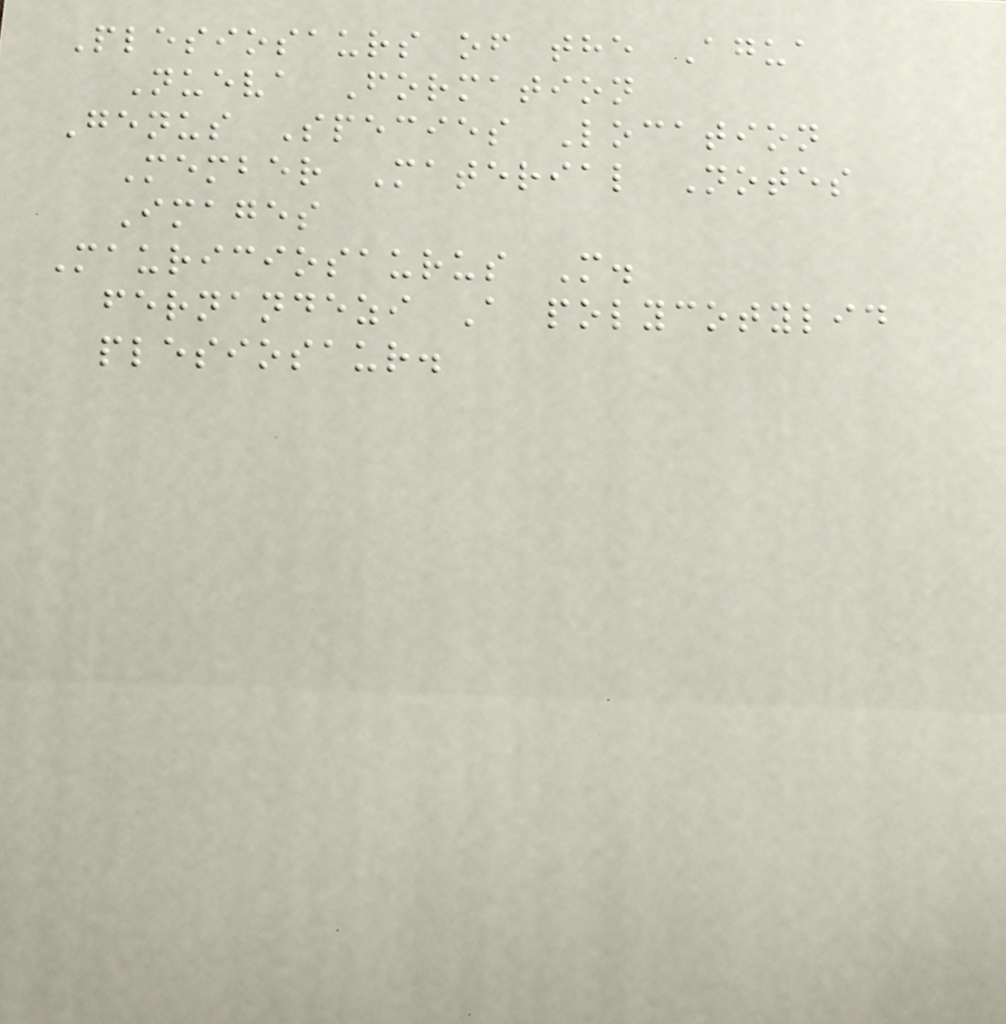Plesiosaurs of the Agua
Nueva Formation
Genus Species Location
Member Material Notes
Images
Mauriciosaurus M.
fernandezi A polycotylid
plesiosaur.
